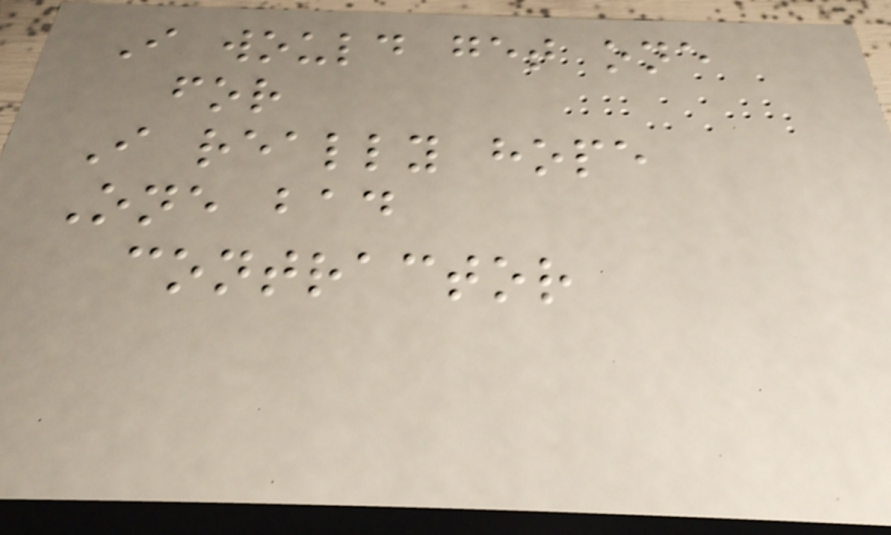I would get one
for
I really hope
One bad
contractor
